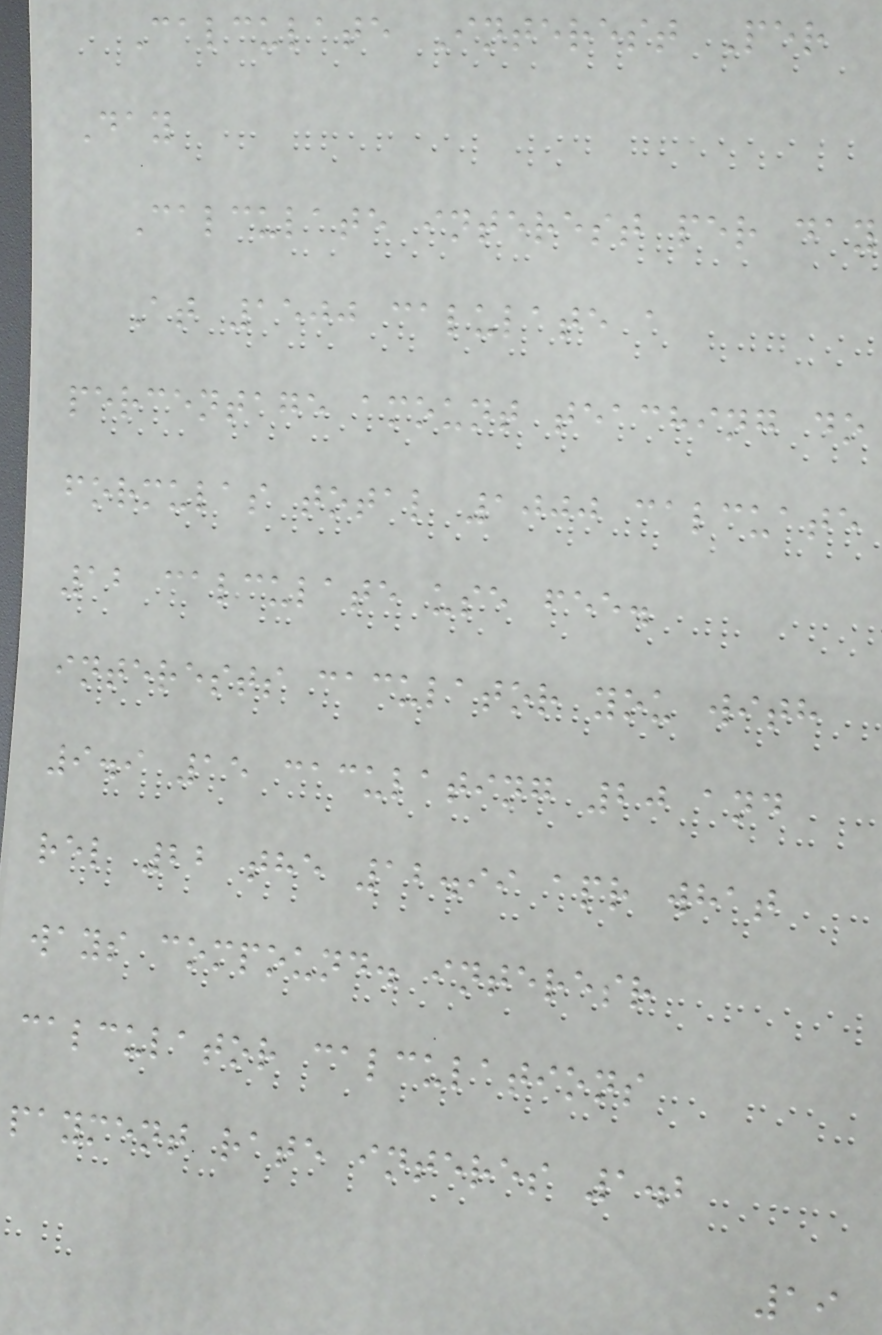Calculate Interest Per
Day
Calculate interest per day
At 1500 calulate a
percentage amount teaching do
formulas total 1000 calcuate
12 calculate use fee.
interests caculator you with
9.9 15 caculating 20 and
rel 22 the 12.99 apr what
ways compound. interesr
calculator calculations
payment rate interes 1.2
19
